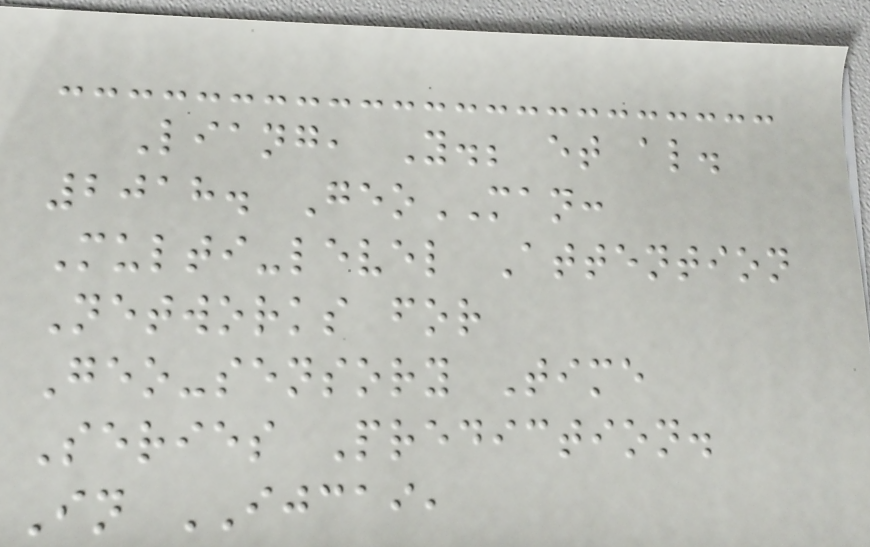Liang, Y.; et al.
2018. GeoMAN:
Multi-level Attention
Networks for
Geo-sensory Time
Series Prediction.
In IJCAI,
